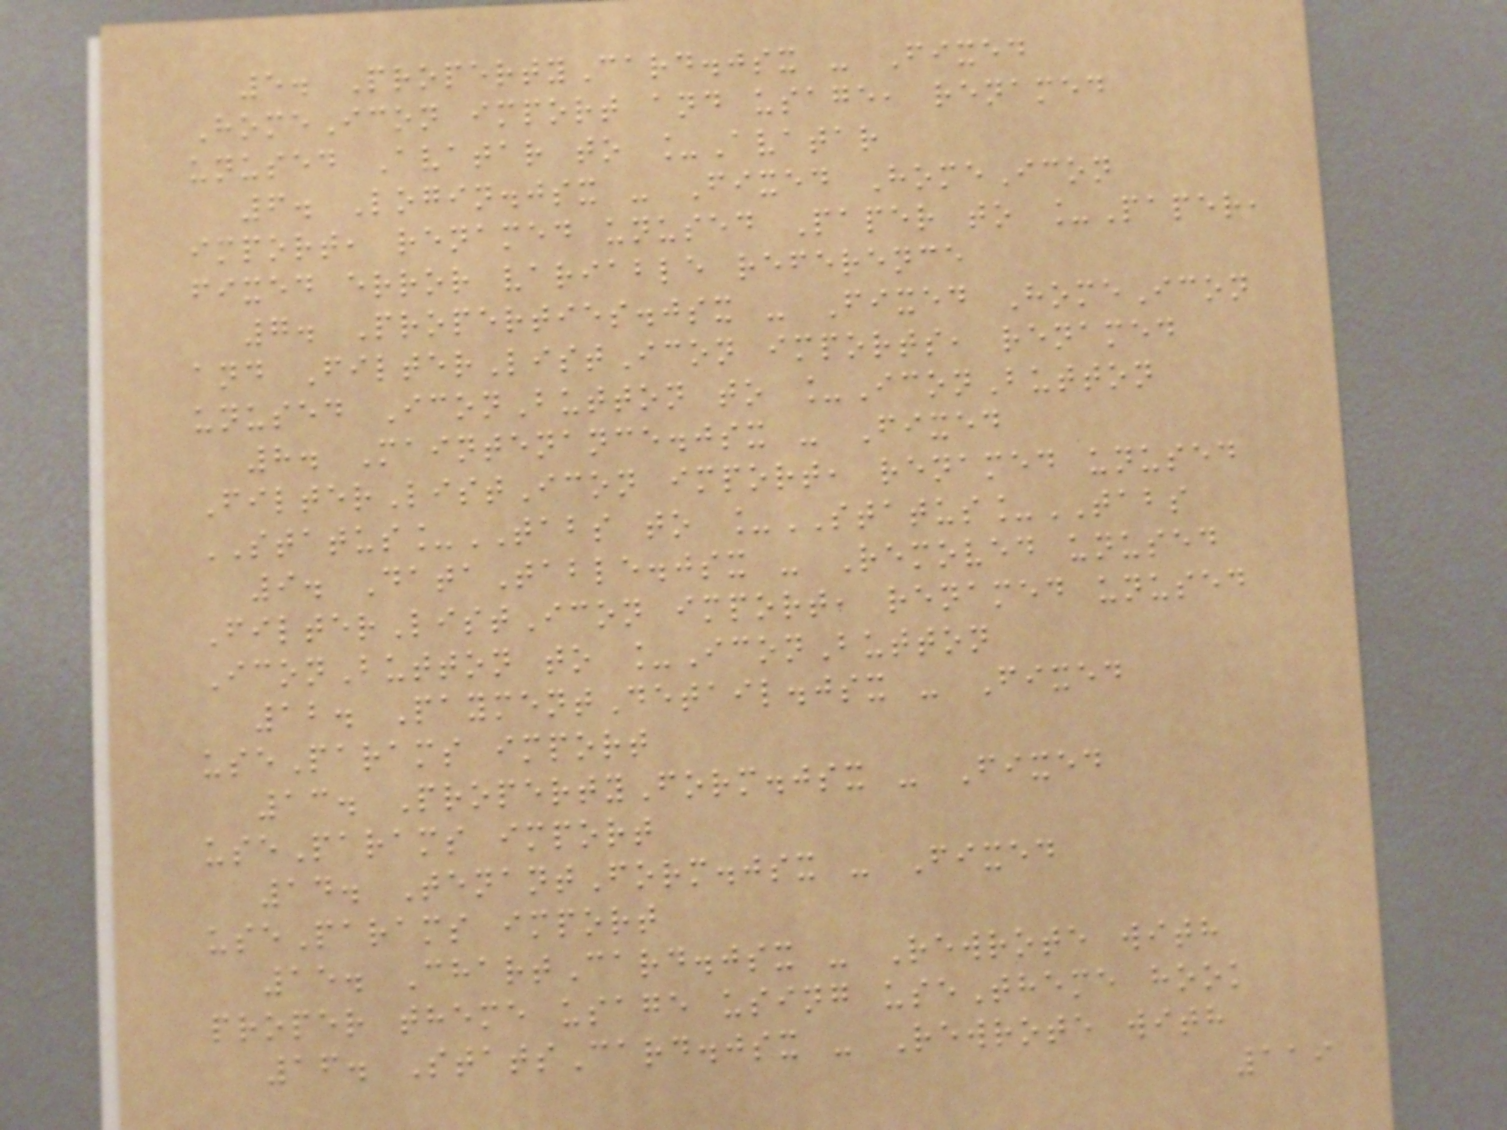5. PropertyCard.jsx - Fixed
HomeIcon import and usage, renamed
unused Avatar to _Avatar
6. Login.jsx - Fixed HomeIcon
import, renamed unused Paper to _Paper,
fixed error variable reference
7. Properties.jsx - Fixed HomeIcon
and FilterListIcon imports, renamed
unused IconButton to _IconButton
8. Maintenance.jsx - Fixed
FilterListIcon import, renamed unused
STATUS_TABS to _STATUS_TABS
9. DataTable.jsx - Removed unused
FilterListIcon import, renamed unused
IconButton to _IconButton
12. PaymentDetail.jsx - Fixed
useParams import
13. PropertyForm.jsx - Fixed
useParams import
14. TenantForm.jsx - Fixed
useParams import
15. ChartCard.jsx - Rewrote with
proper theme usage using useTheme hook
16. StatsCard.jsx - Rewrote with
119
